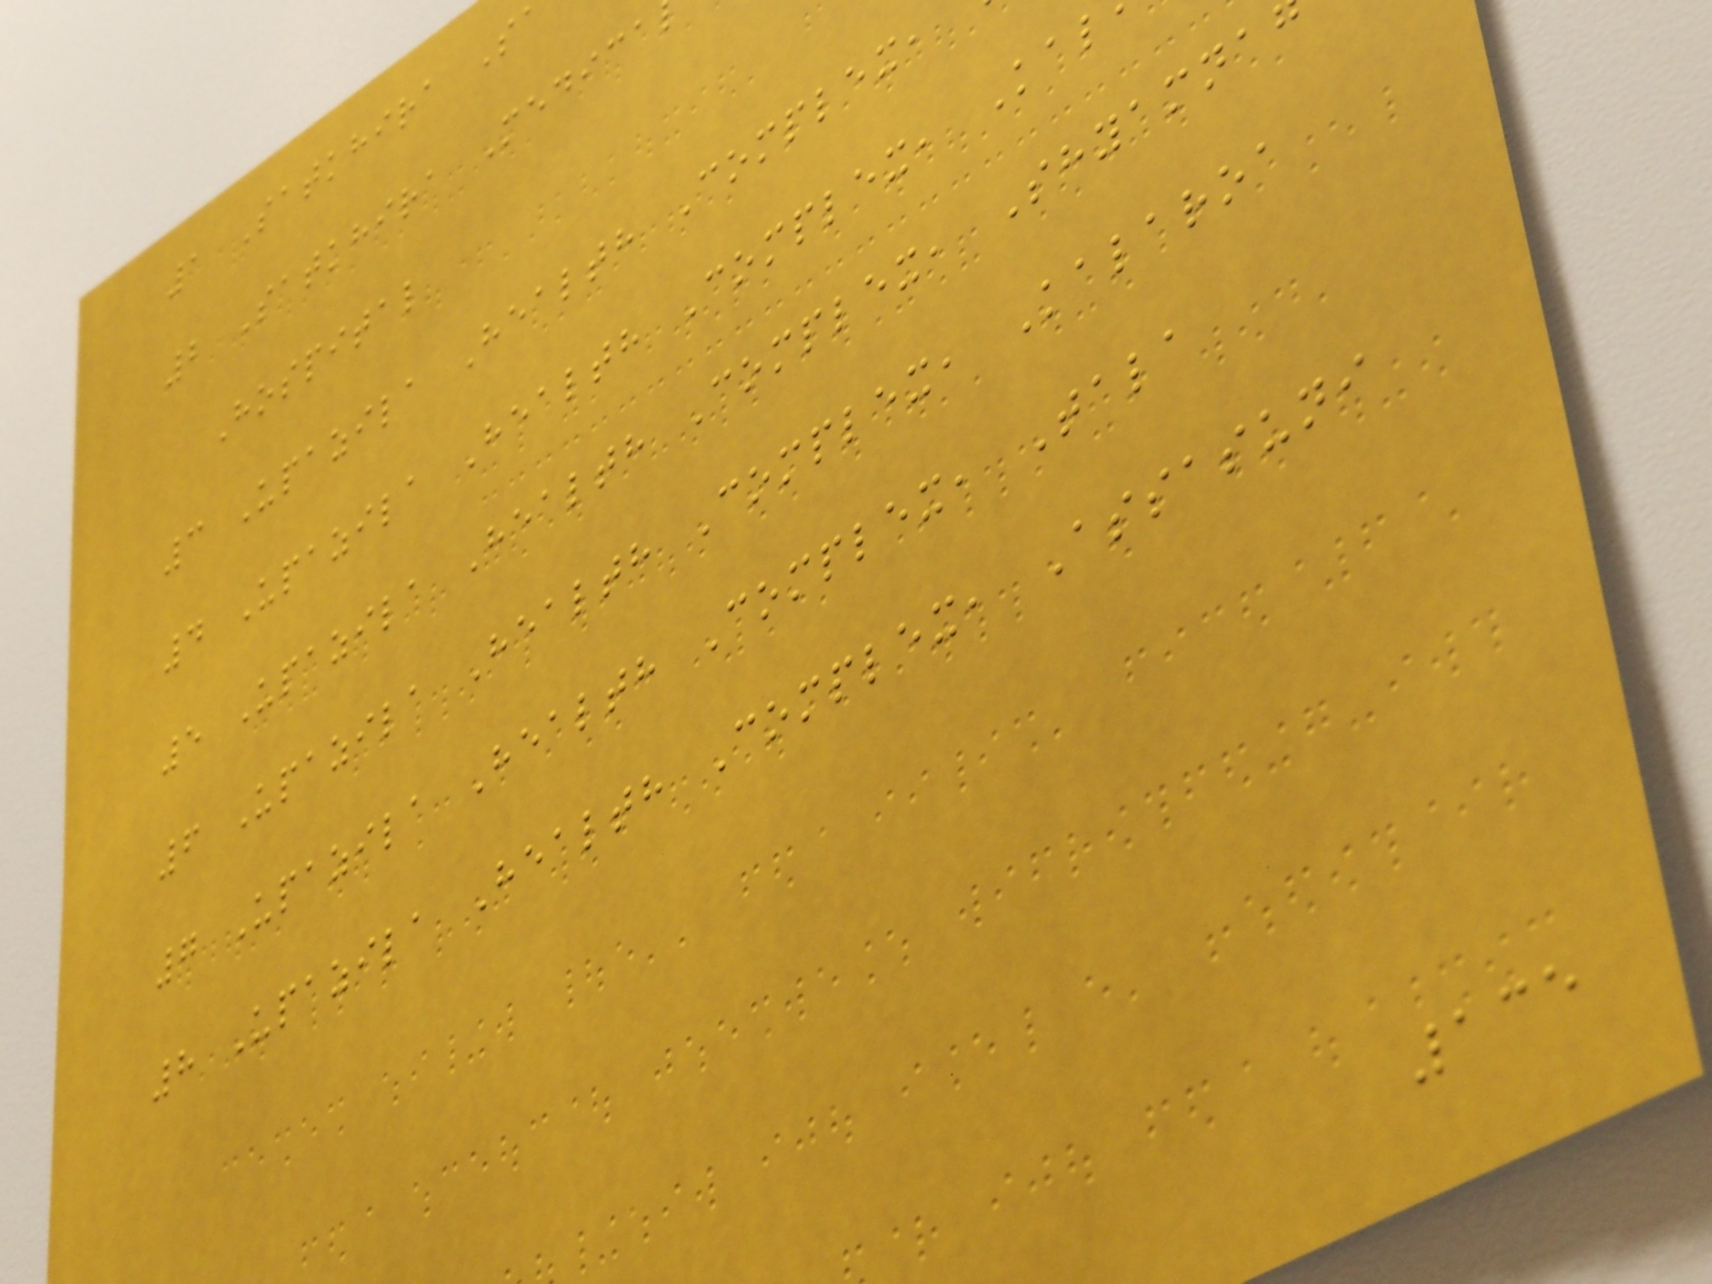1 Satkhira S
2 Satkhira Medica
Hospital
3 Upazila Health Complex,
4 Upazila Health Complex, Kal
5 Upazila Health Complex, Shyamna
6 Upazila Health Complex, Kalaroa
7 Upazila Health Complex, Tala
8 Upazila Health Complex, Assasuni
135
